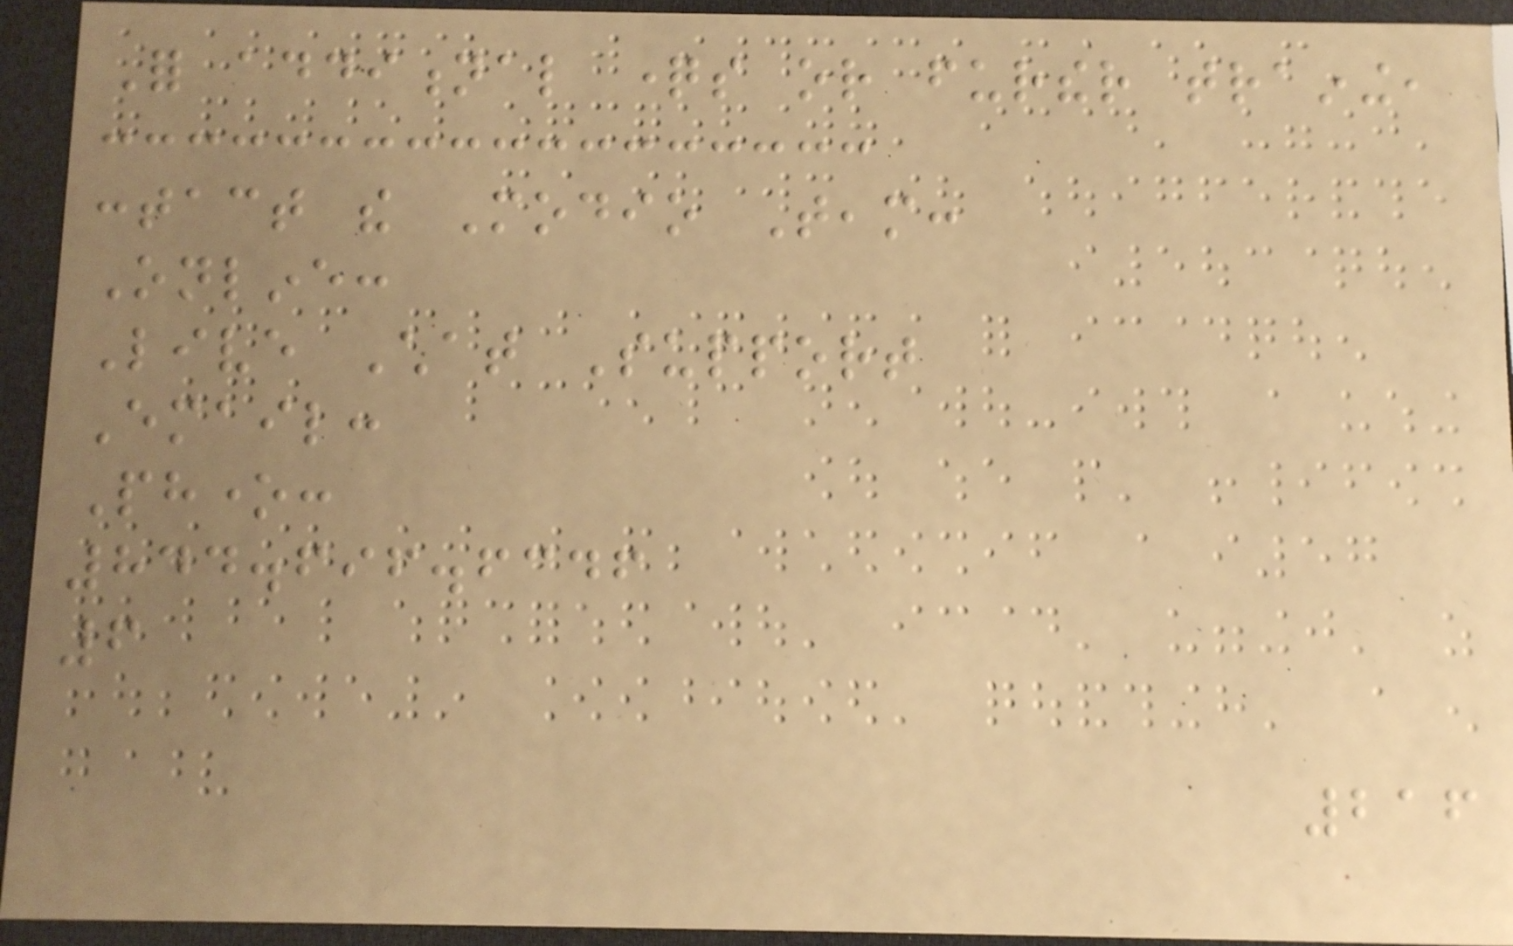For additional questions or further training,
contact the Modio Team:
Online:
Live Chat Support
Email:
Phone:
844.696.6346
6
216
